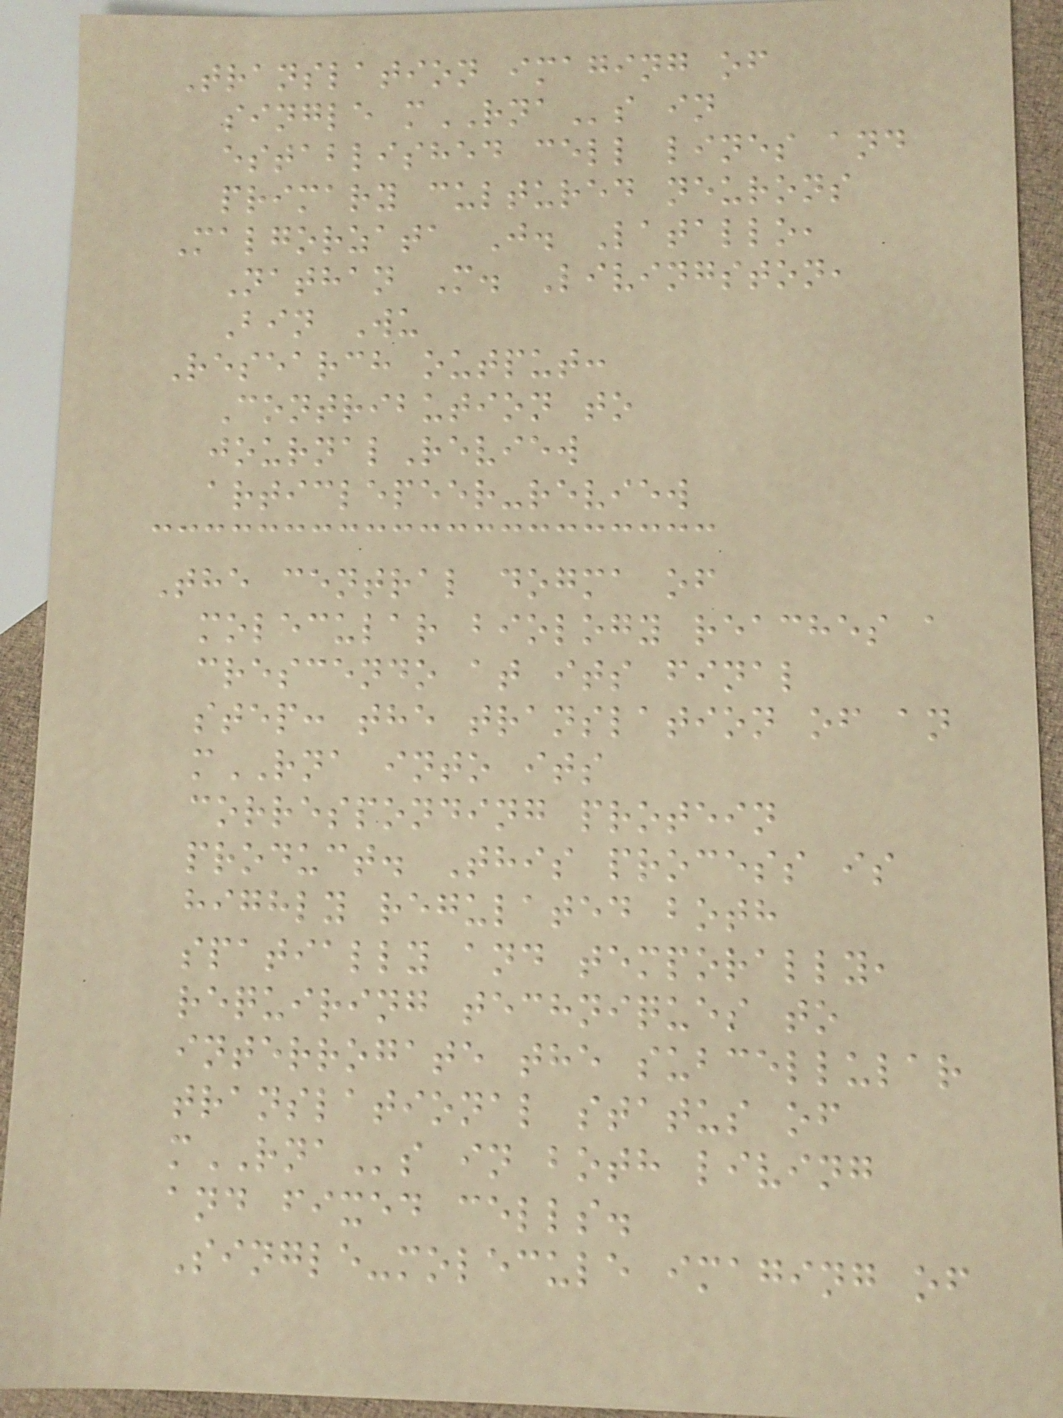Translation imaging of
single mRNAs in
established cell lines and
primary cultured neurons
Malgorzata J. Latallo,
Nathan M. Livingston,
Bin Wu
Research output:
Contribution to
journalReview
articlepeer-review
The central dogma of
molecular biology reaches a
crescendo at its final
step: the translation of an
mRNA into its
corresponding protein
product. This process is
highly regulated both
spatially and temporally,
requiring techniques to
interrogate the subcellular
translational status of
mRNAs in both living
and fixed cells.
Single-molecule imaging of
